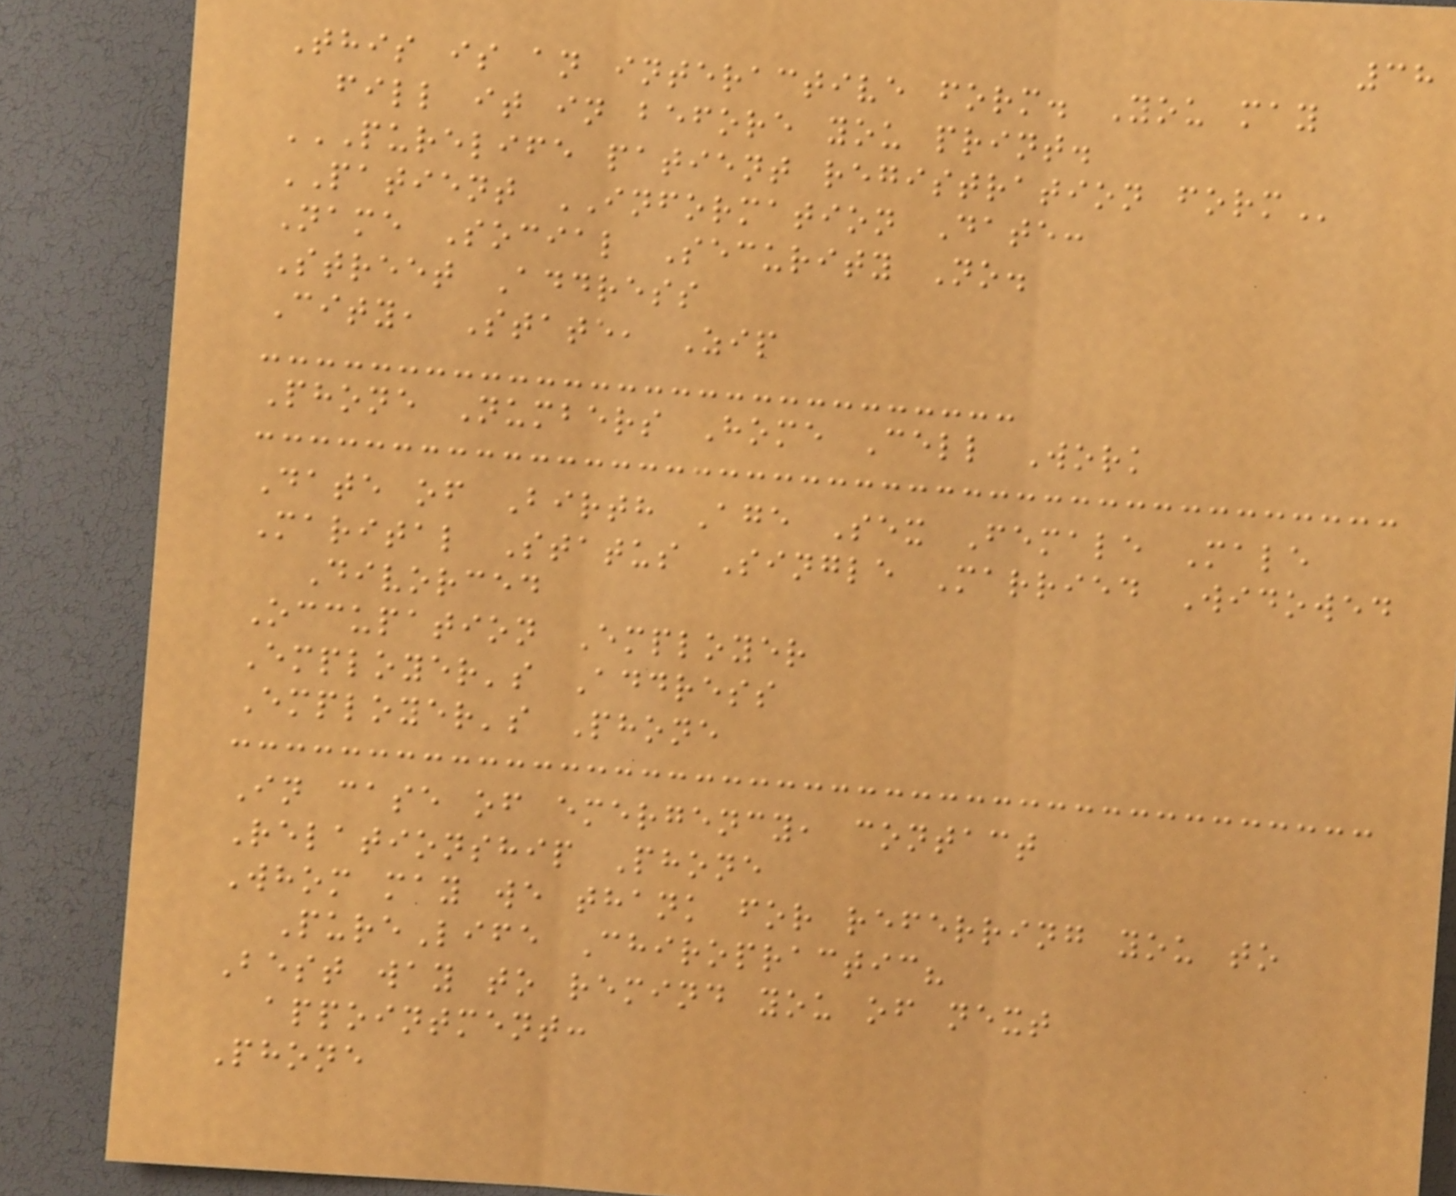38
This is an interactive form. You may
fill it in before you print.
PURELIFE PATIENT REGISTRATION FORM
PATIENT INFORMATION Date:
Name Social Security No.
Street Address
City, State, Zip
Phone Numbers Home Cell Work
Date of Birth Age Sex Female Male
Marital Status Single Married Widowed
Divorced
Occupation Employer
Employer's Address
Employer's Phone
In case of emergency, contact
Relationship Phone
Whom may we thank for referring you to
PureLife Chiropractic?
Best way to remind you of next
appointment:
Phone
